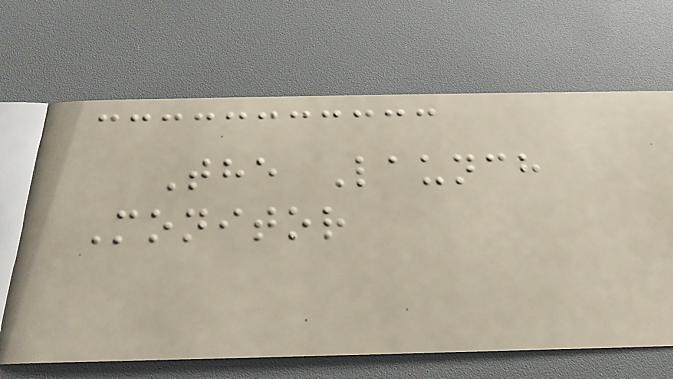The Launch
Monitor
